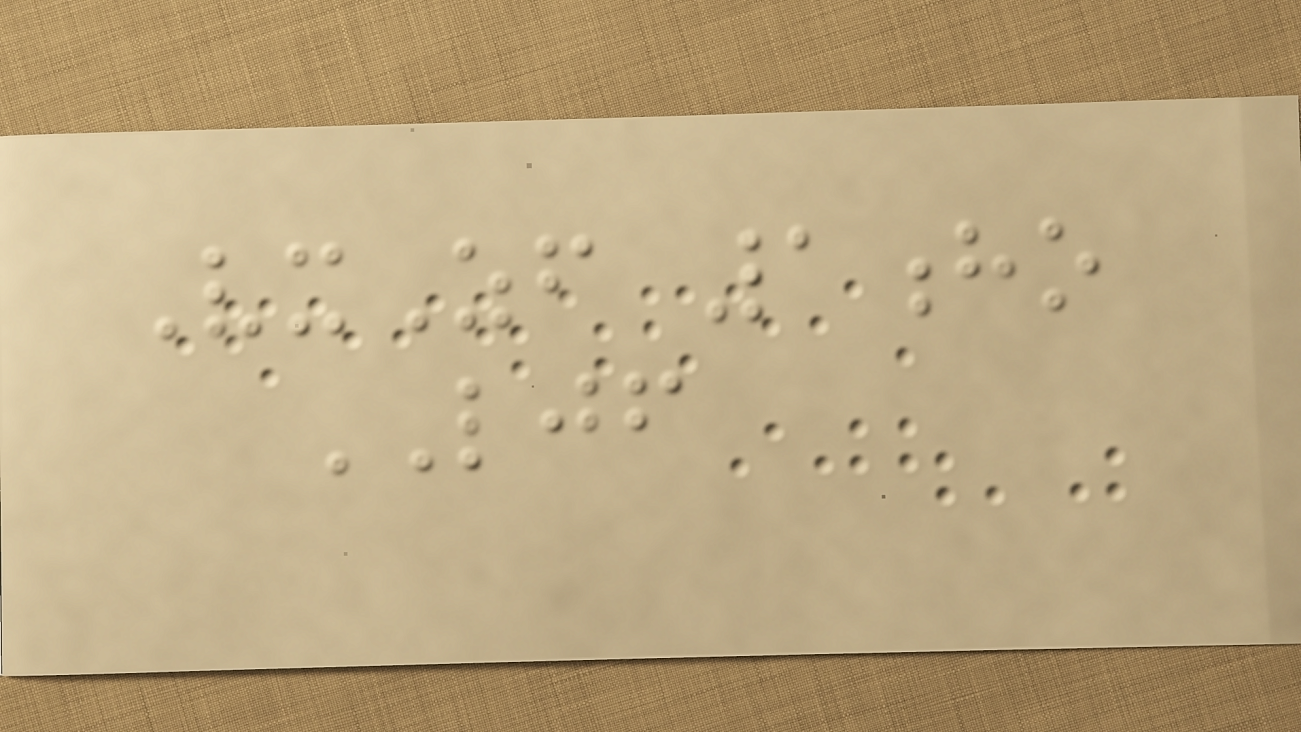VxZf 1ho
LJF
